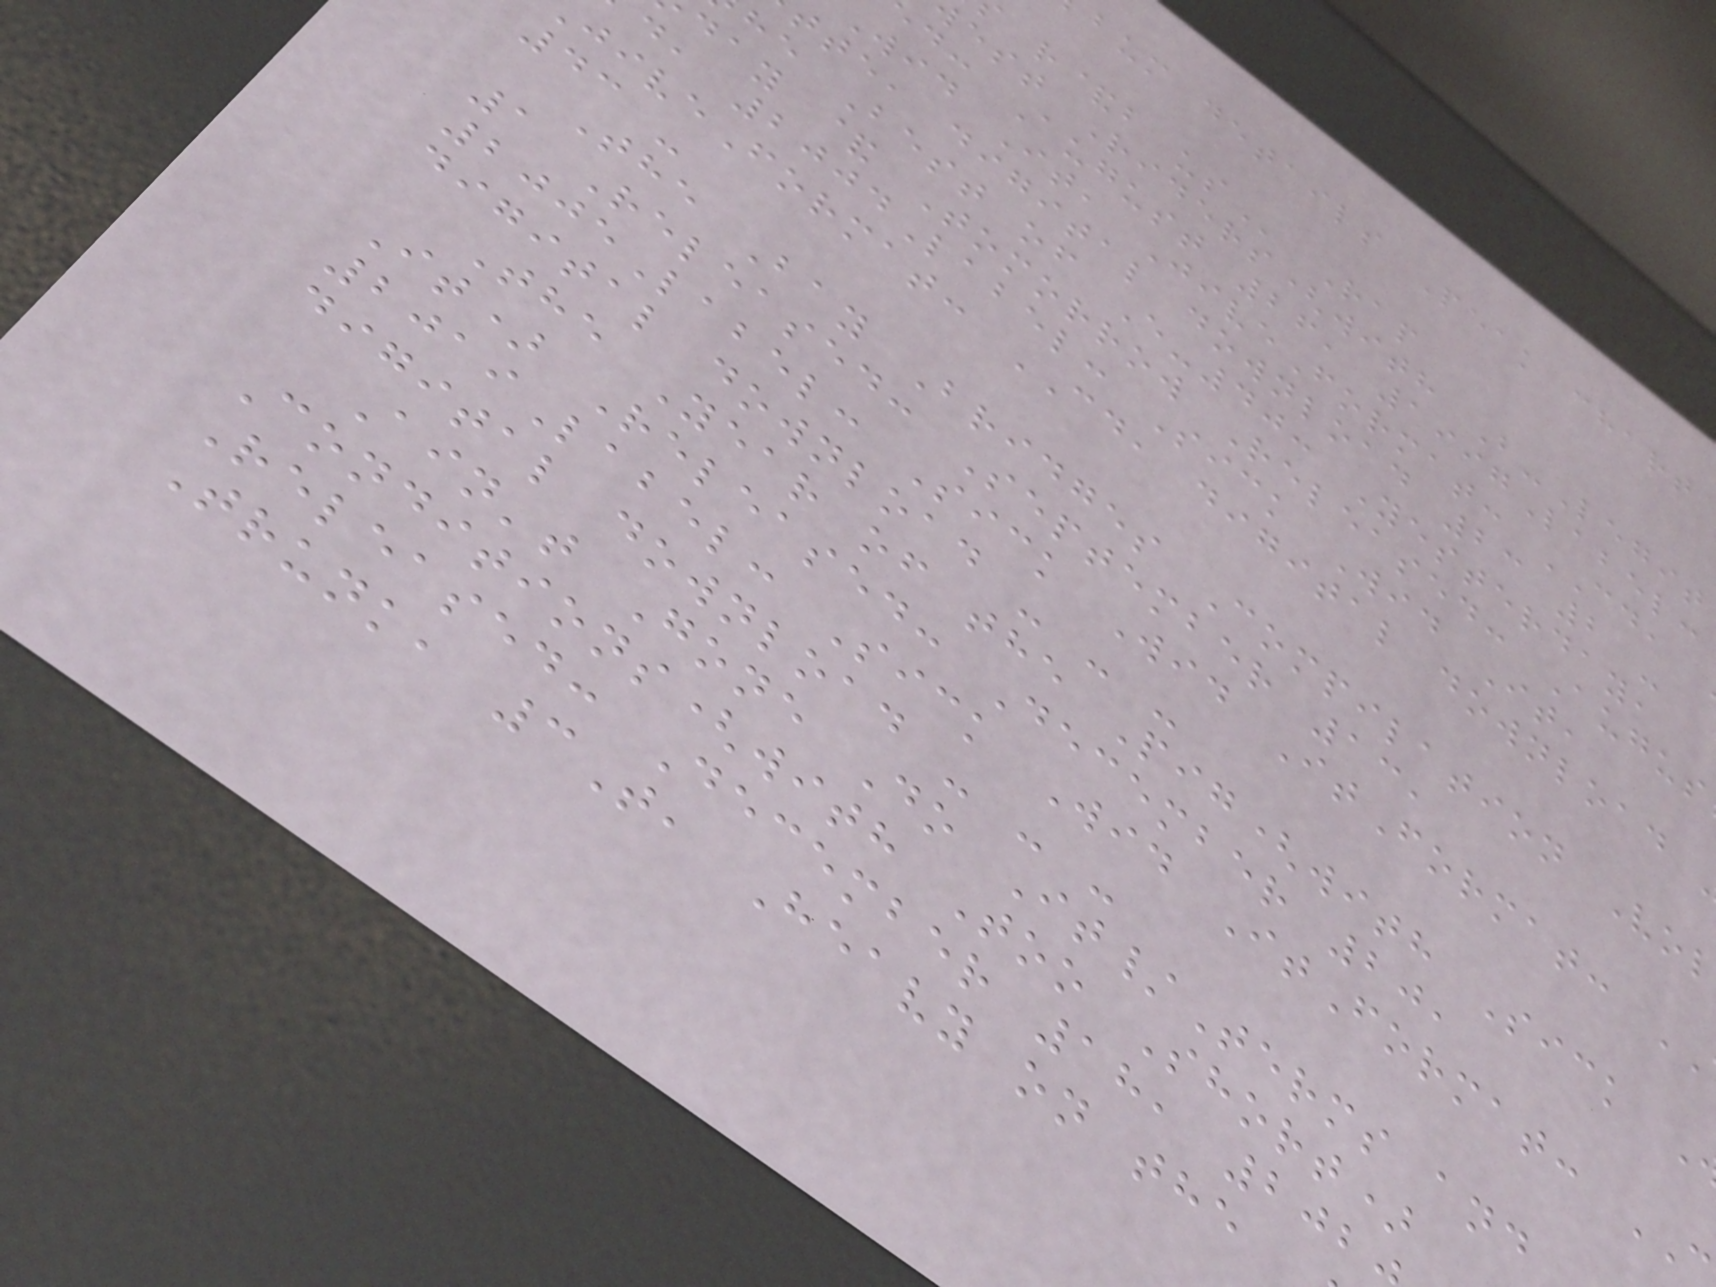bum details Peak chart
est Riders(with B-Legit
d: August 26, 1997Label:
Wid It, JiveFormat: CD,
tte, digital download 23 2 -
he Best of E-40: Yesterday,
day & Tomorrow Released: Augus
d, 2004Label: Sick Wid It,
iveFormat: CD, digital download
43 -
The Bay Bridges Compilation Vol
1 Released: September 13,
2005Label: Sick Wid ItFormat:
digital download - - -
The Year of the Pig(with Sick
It) Released: December 20,
2019Label: Sick Wid ItFormat:
digital download - - -
Ain't Gone Do It/Terms and
Conditions(with Too Short)
Released: December 18, 202
Trunk, 3T, Heavy on the
